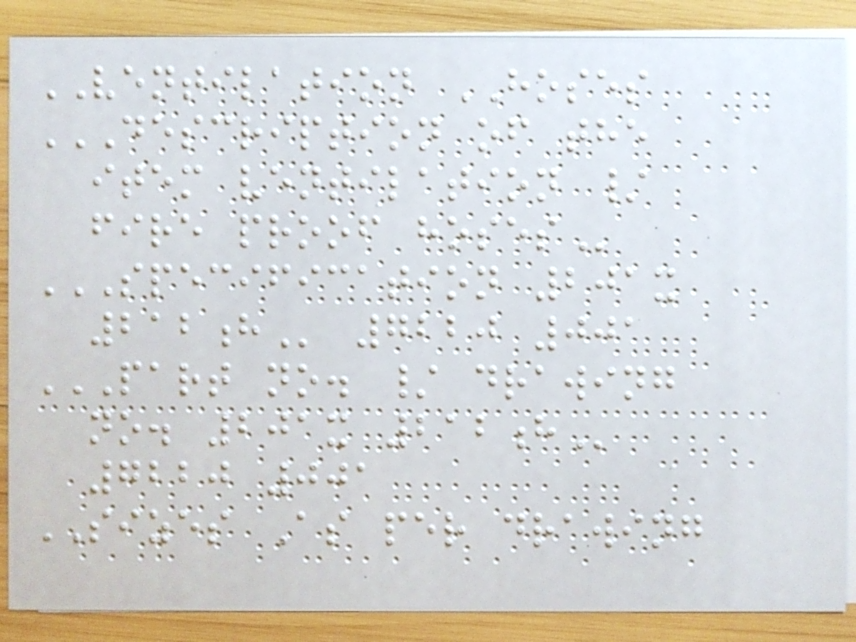VENTILATION HOSES
DESCRIPTION OF THE
ITEM VENTILATION /
FIRE PROOF HOSES
SPECIFICATION 201X
212H 7220 001
PART NO. / DRAWING
NO. 201X 212H
7220 001
SIZES As per drawing
